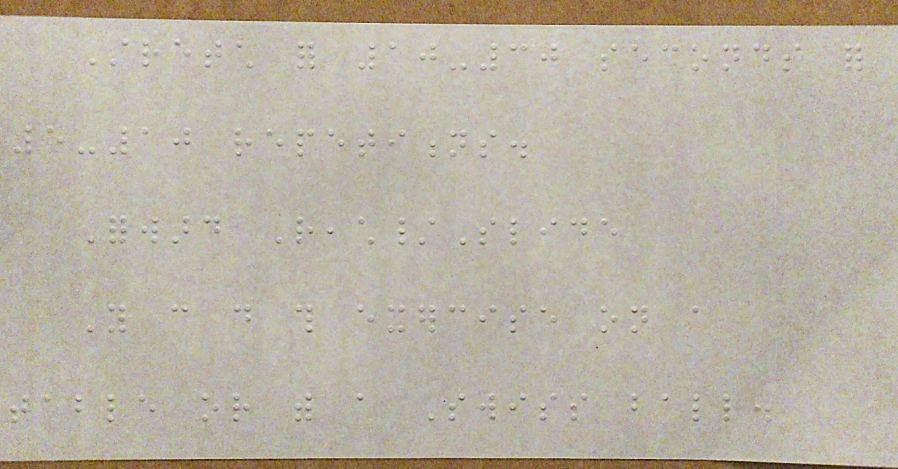Stretch for 10-30 seconds for
5-10 repetitions.
Forward Reach/Slide
You can do this exercise on a
table or with a Swiss ball.
